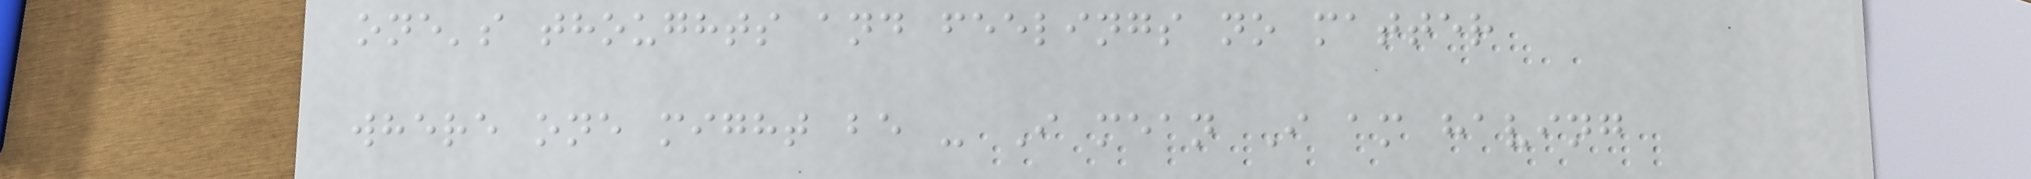one's thoughts and feelings no matter
where one might be - I mean I am having
